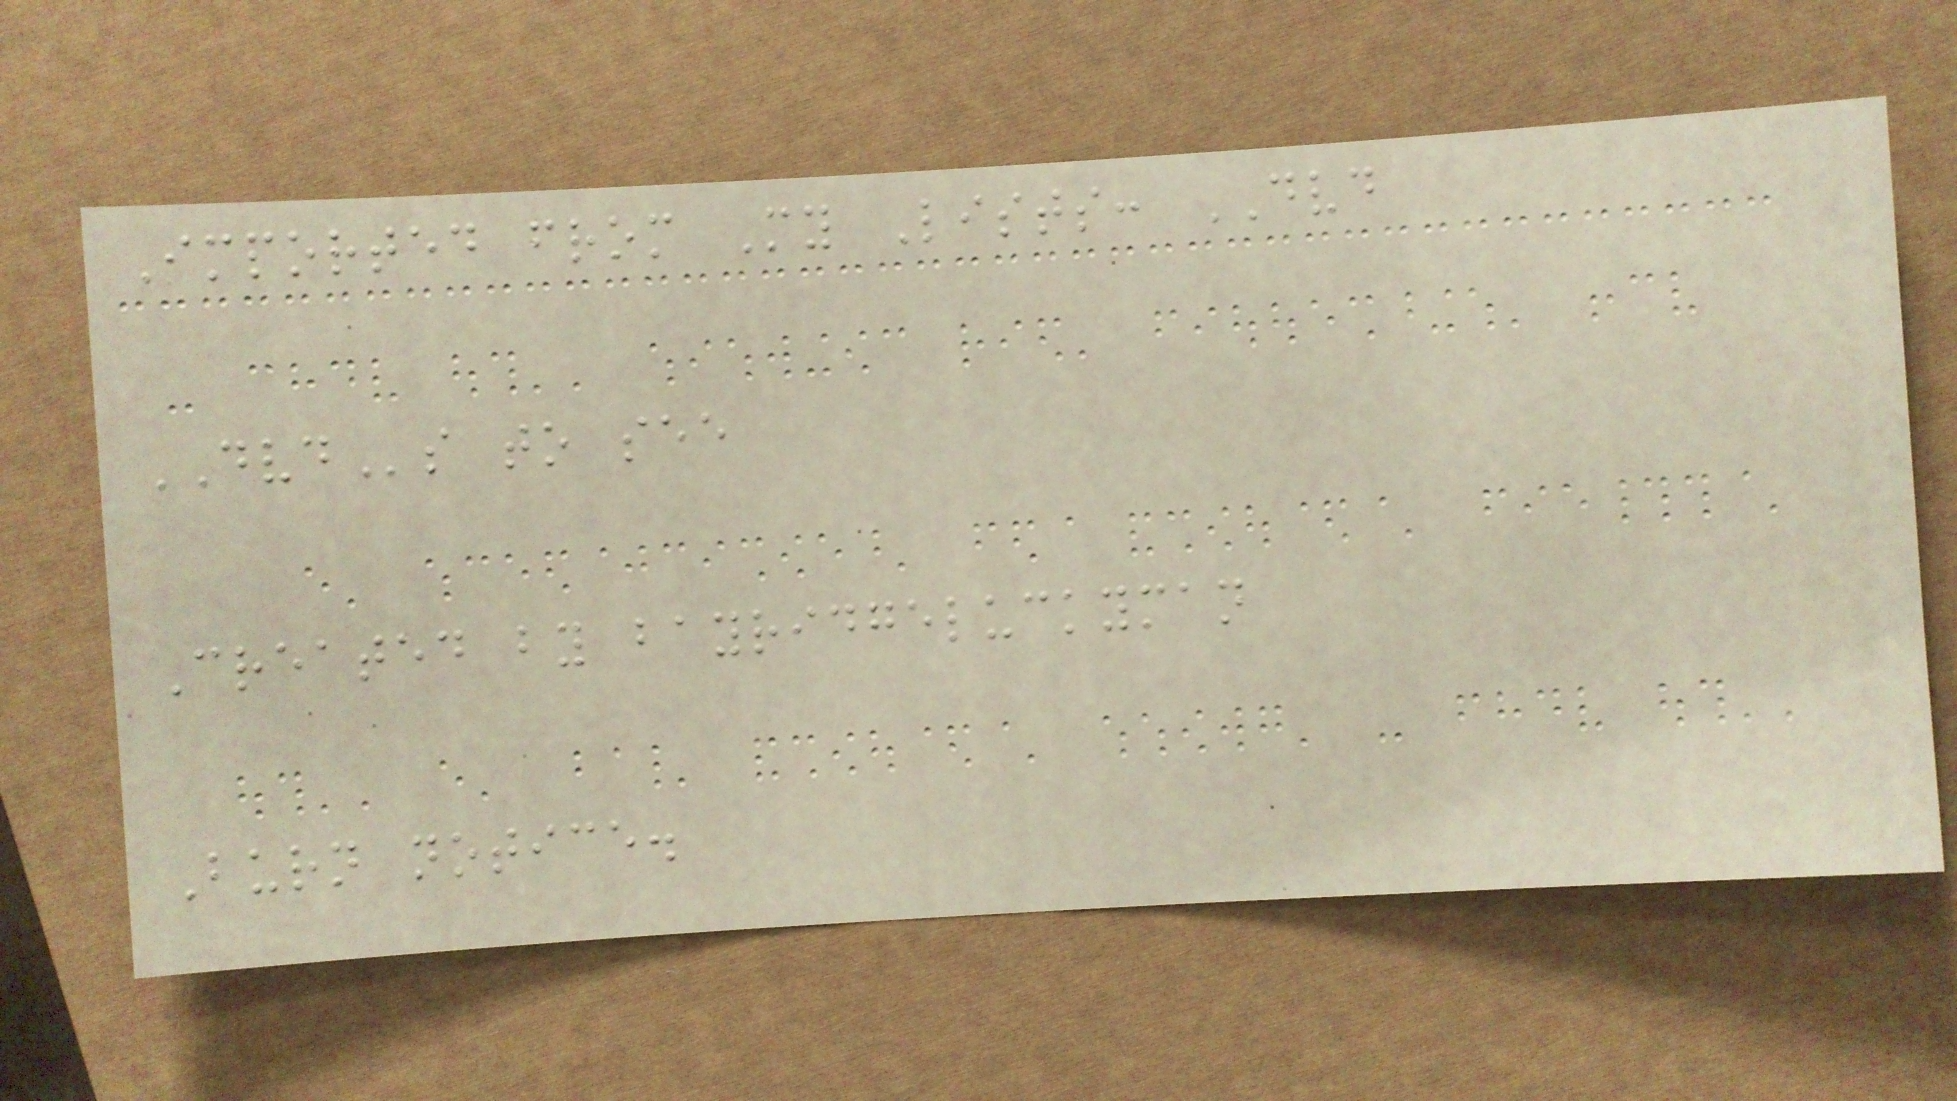Imported from My Lists: DVD
DVDs to see
Created by bayridgeluckyman
Burn notice.
